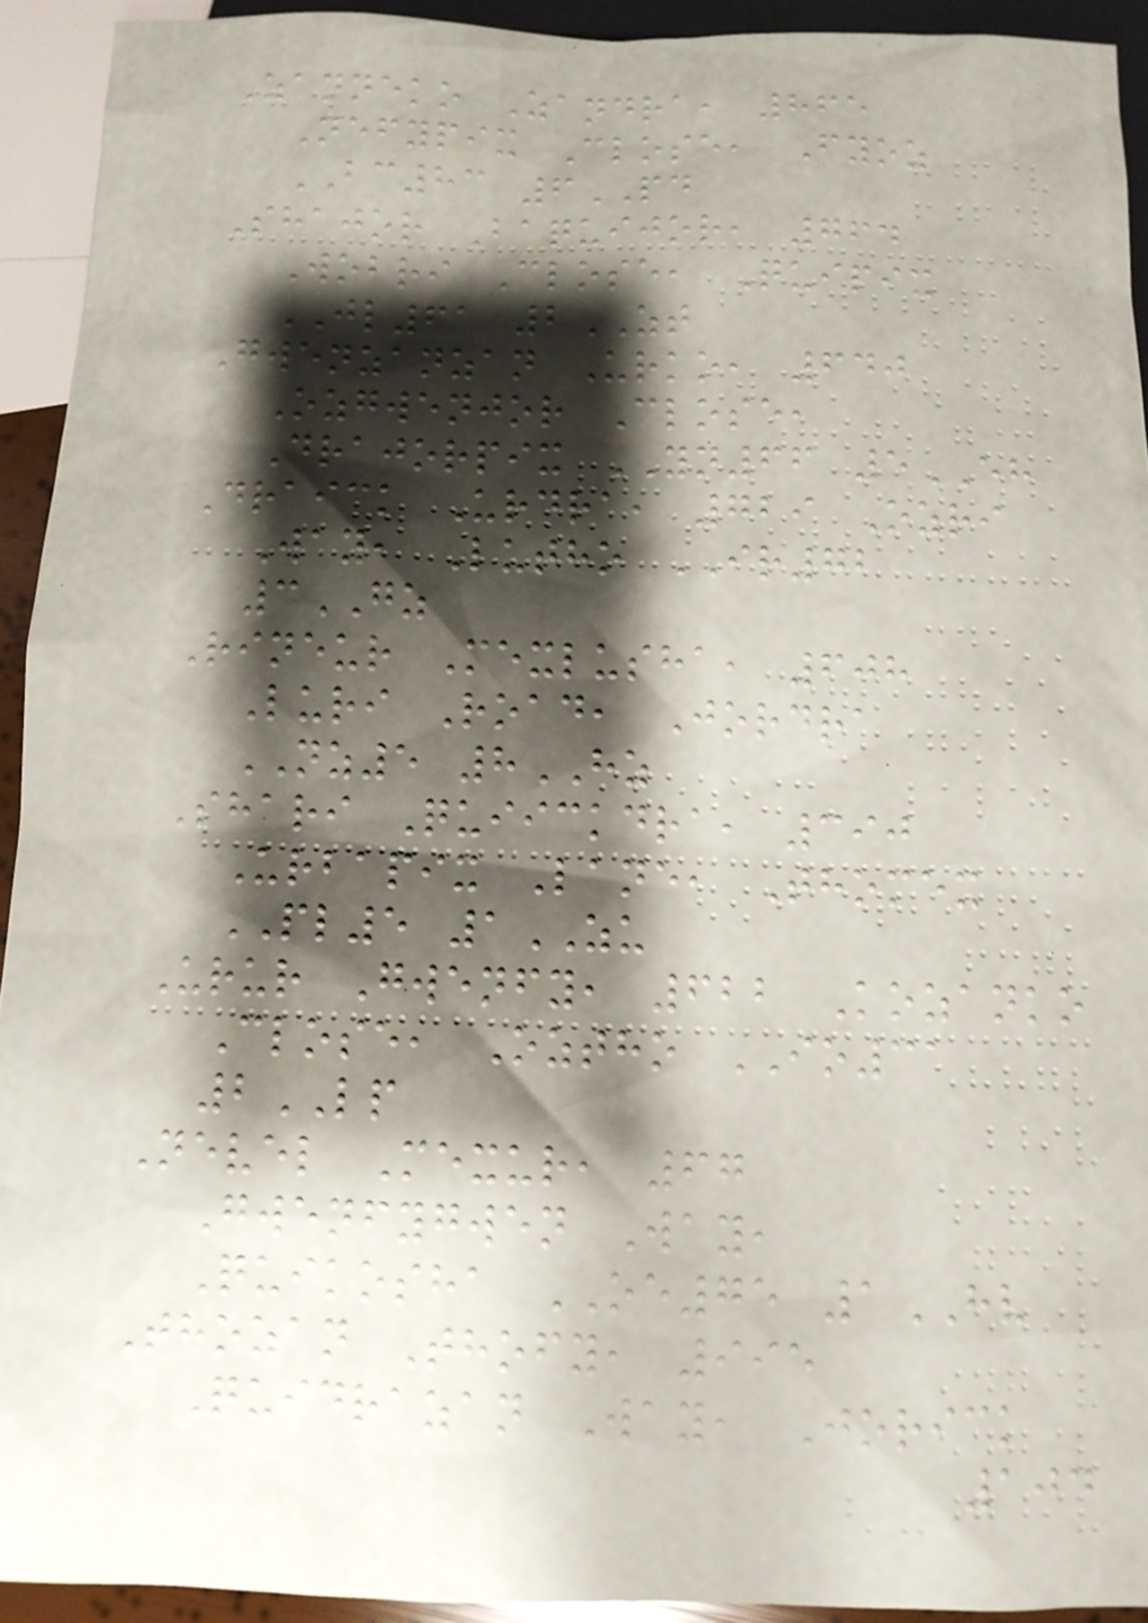Zanneko Zandra, 865
Nefypix Close, Fyoz
BC83 6PD
Shajor Baquijor, 764
Wobri Close, Quipix
JL61 2ZT
Gwenzanzan Urko, 640
Ozgwenjor Close,
Drajorpix YN66 5EH
Draick Urdra, 729 Ozri
Way, Lutho IR72
3GZ
Rineur Mexlusha, 608
Luri Road, Jordra
NZ5 8HZ
Shari Quiickdra, 390
Urbapix Lane, Thomex
PL5 1ZU
Urur Gwenfy, 622 Kozanko
Close, Oztho IO31
2LP
Nevel Mexur, 67
Gwenfygwen Way,
Quikosha OE75 1HV
Thozan Thofy, 995
Quidrazan Way, Jorick
104
